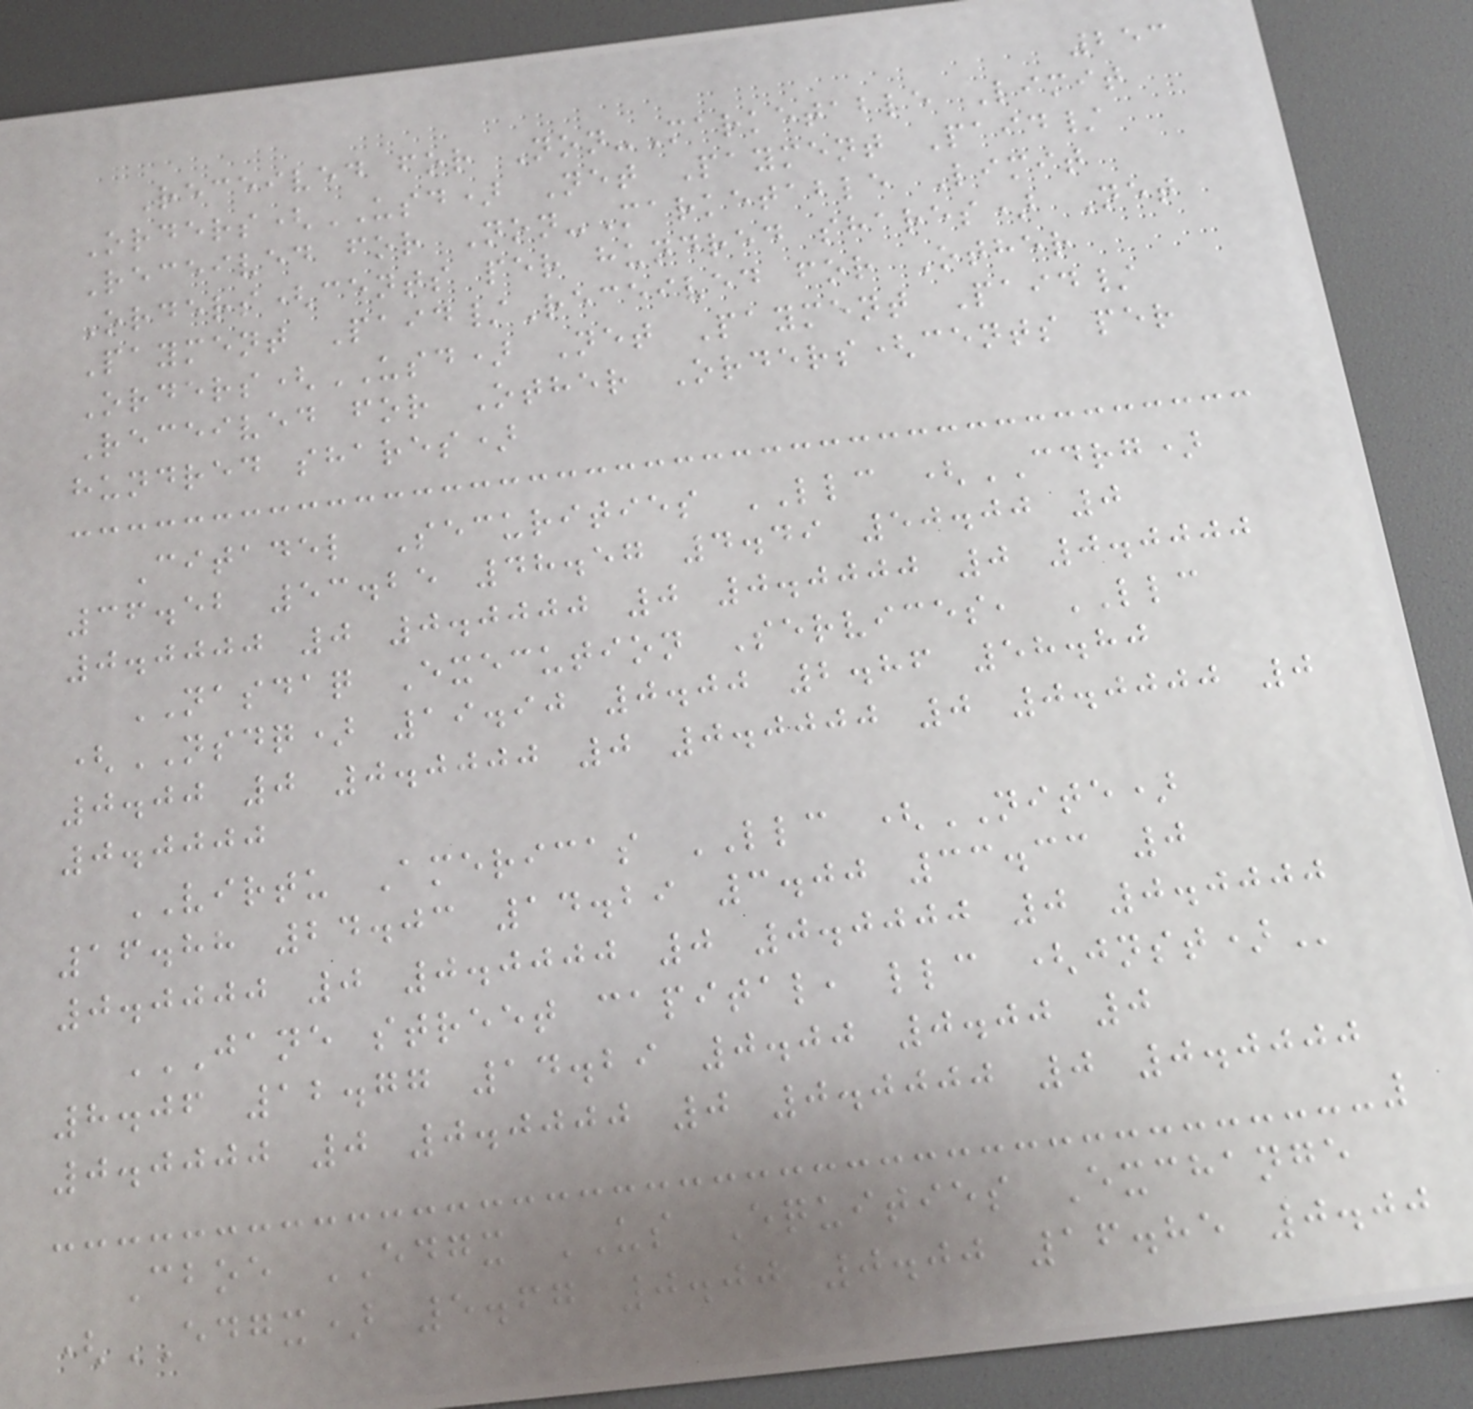253
Received for Non-Marketable Limit
Orders(USD) Net Payment Paid/
Received for Non-Marketable Limit
Orders(cents per hundred shares) Net
Payment Paid/Received for Other
Orders(USD) Net Payment Paid/
Received for Other Orders(cents per
hundred shares)
Citadel Securities LLC (CDRG)
36.52 53.25 48.57 4.49 50.00 0
0.0000 0 0.0000 0 0.0000 0 0.0000
NASDAQ Execution Services, LLC
(NSDQ) 19.90 0.00 2.86 58.80
0.00 0 0.0000 0 0.0000 0 0.0000 0
0.0000
VIRTU Americas LLC (NITE)
16.88 24.03 14.29 3.00 33.33 0
0.0000 0 0.0000 0 0.0000 0 0.0000
JANE STREET CAPITAL, LLC (JNST)
8.06 12.77 14.29 0.00 0.00 0
0.0000 0 0.0000 0 0.0000 0 0.0000
Cboe EDGX US Equities Exchange
(EDGX) 5.67 0.00 0.00 16.85 0.00
